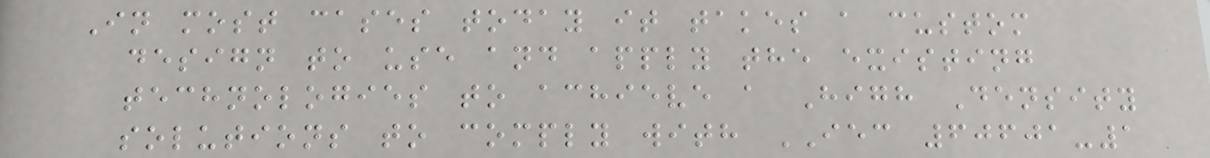In most cases today it takes a custom
design to use and apply the existing
technologies to achieve a High Density
solutions to comply with IEC 60601-1
